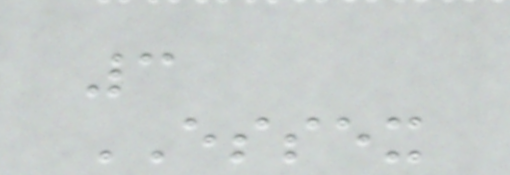3
ESSEX
